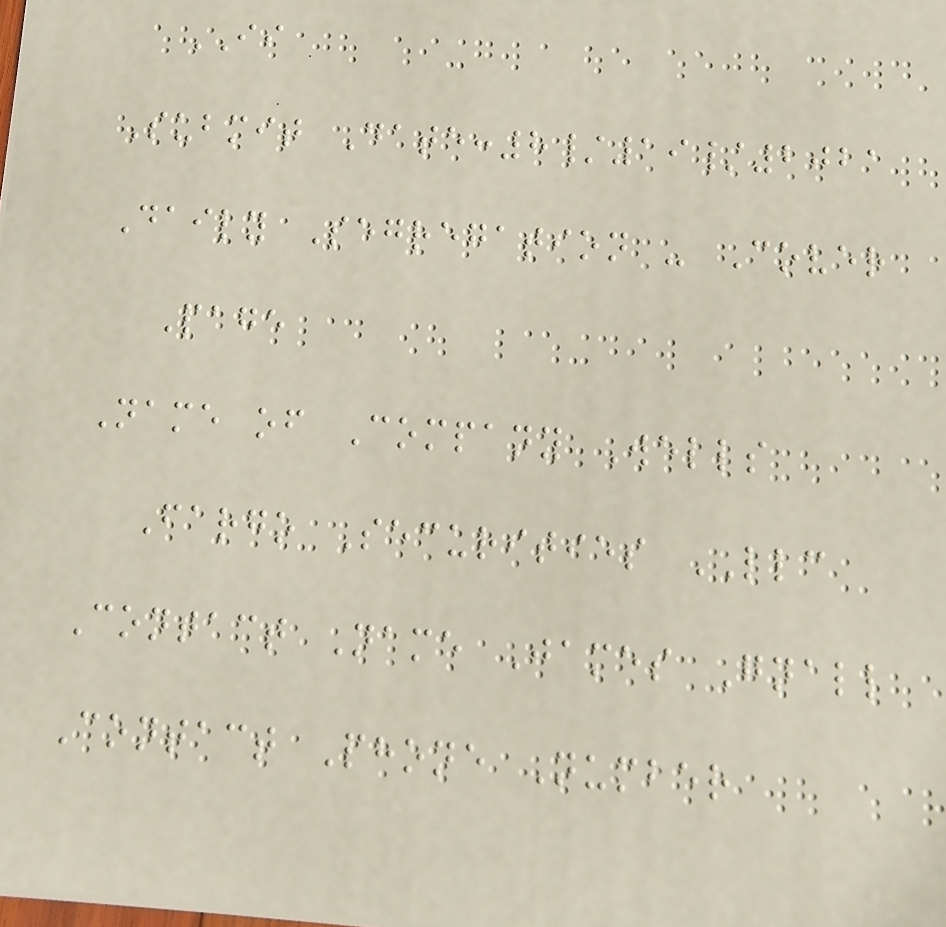II
Submit Date:8/19/2021
Daily Segregation - Cover
Page
Name of Company Wells
Fargo Securities LLC
Contact Name James Gnall
Contact Phone Number
